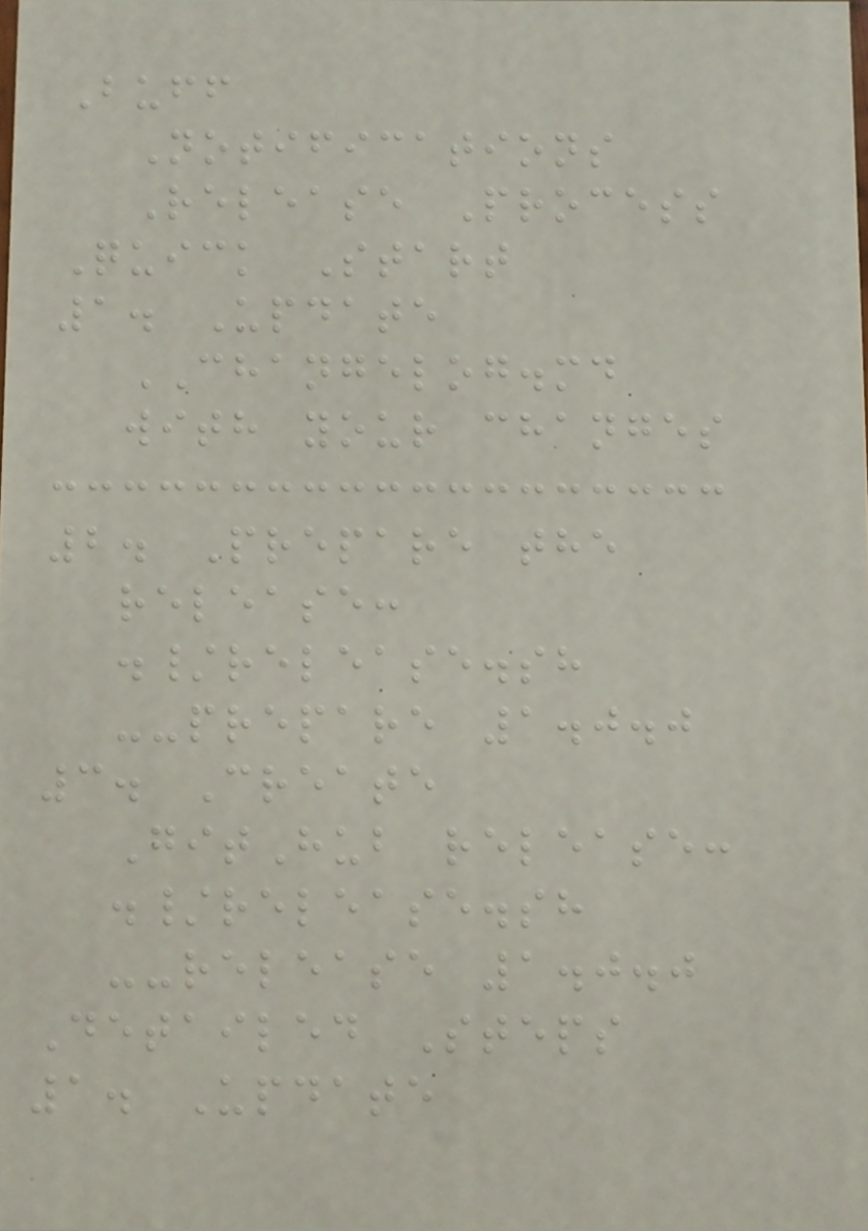Buff
Notifications
Release Process
Quick Start
1. Update
CHANGELOG.md
with your changes
2. Prepare the
release:
./release.sh
--prepare 1.0.0
3. Create
GitHub release:
./release.sh
--release 1.0.0
Detailed Steps
1. Update
